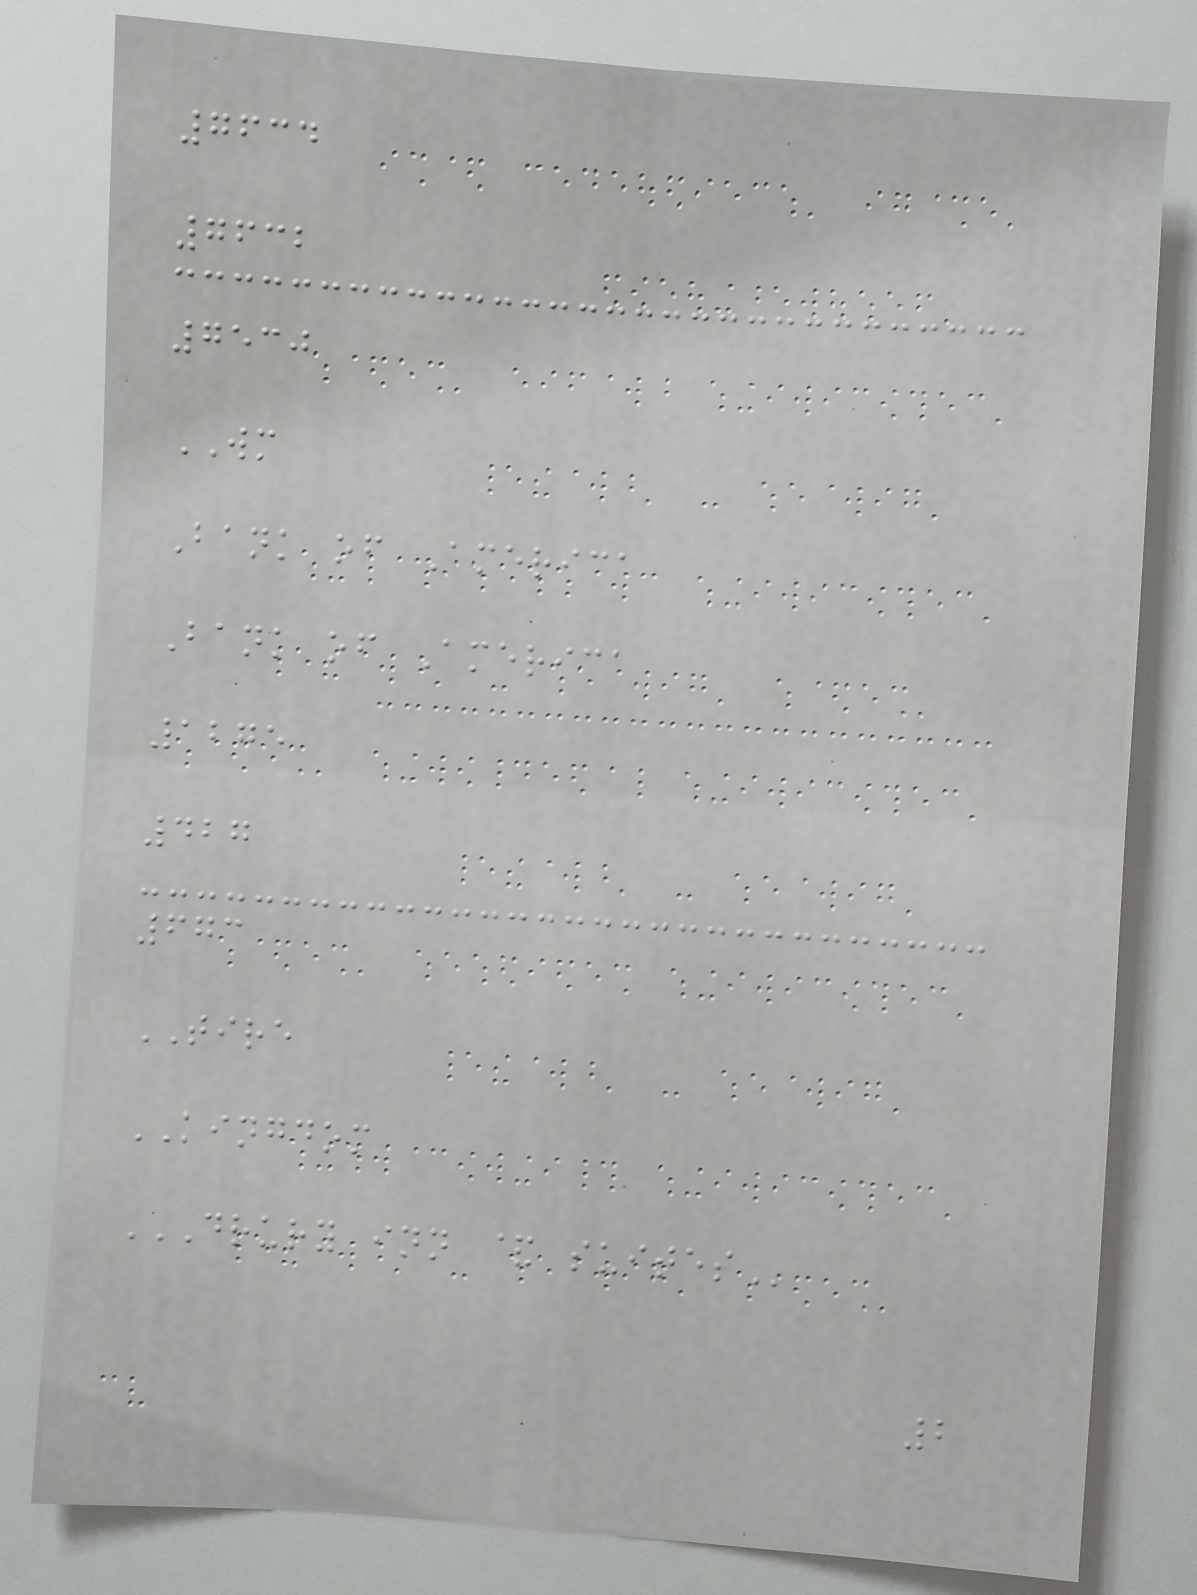7634
7632
7530
WM
Bank of America
Bank of America
1275
427
673
TIRE
KINGDOM
DRURY INN & SUITES
2
